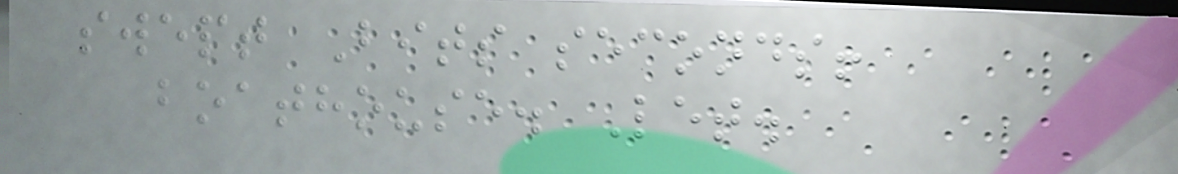swept Bits seconds!
boathouse. Let.
